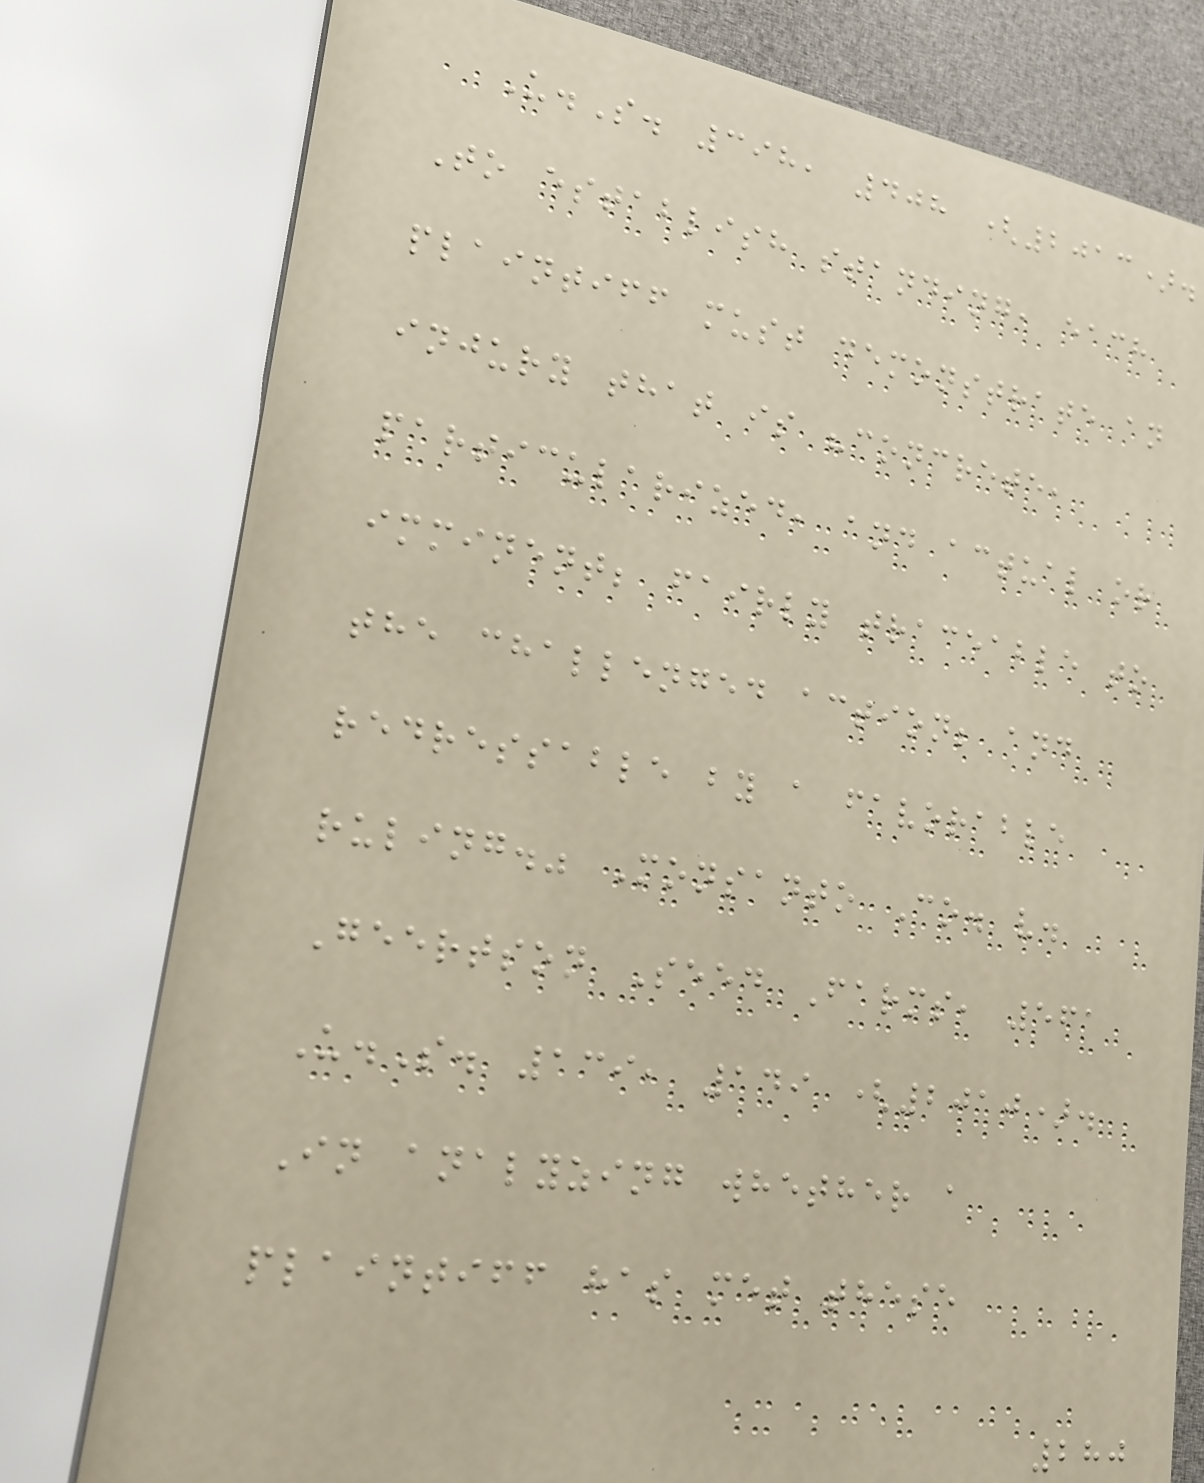U.S. 398, 408 (2013).
To establish standing, each
plaintiff must demonstrate an
injury that is "concrete,
particularized, and actual or
imminent; fairly traceable to
the challenged action; and
redressable by a favorable
ruling." Monsanto Co. v.
Geertson Seed Farms, 561
U.S. 139, 149 (2010).
In analyzing whether a
plaintiff has met these
280
